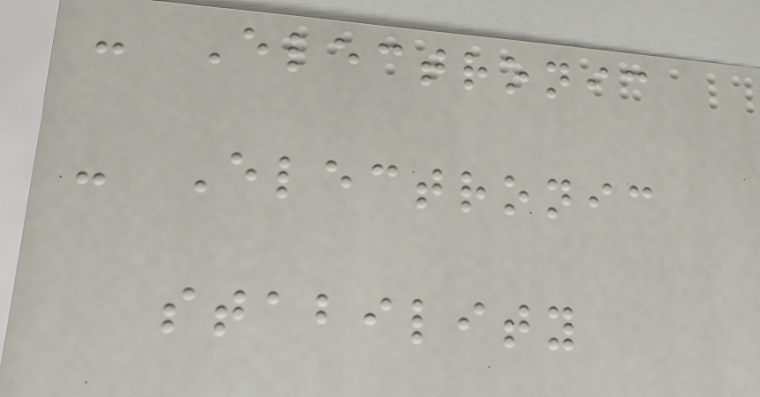- Electronic
- Electronic
stability
